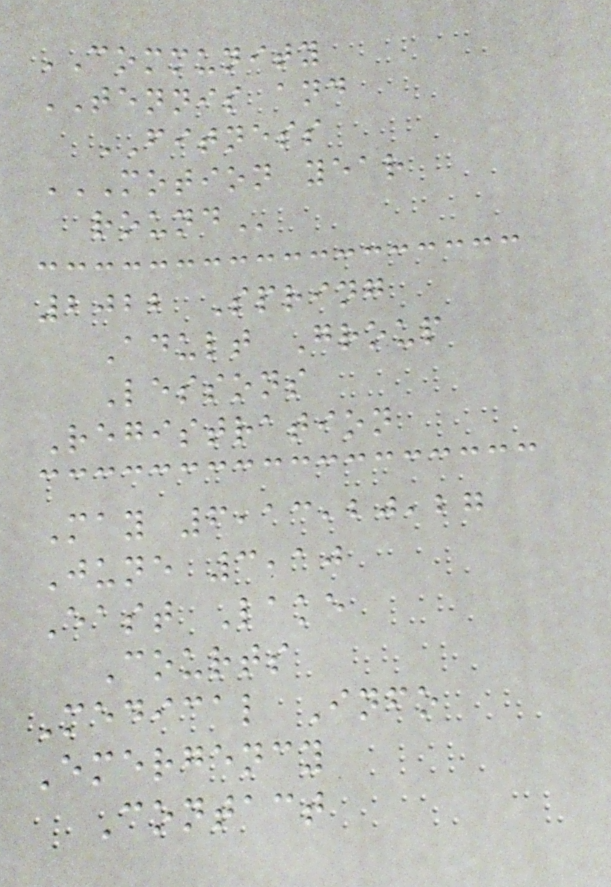COMMUNITY
TENNIS and
FITNESS
MOTION YEAR
ROUND
2022 Spring
Adult Group
Lessons
Registration
May 6,13,20,27
June 3,10
East Lake
Courts
Medical Info
Emergency
Contact
